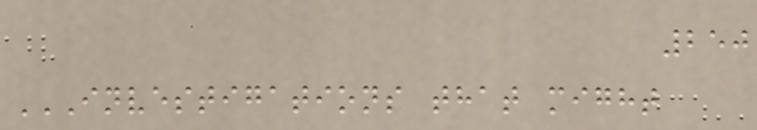250
INVESTIGATIONS THAT MIGHT
